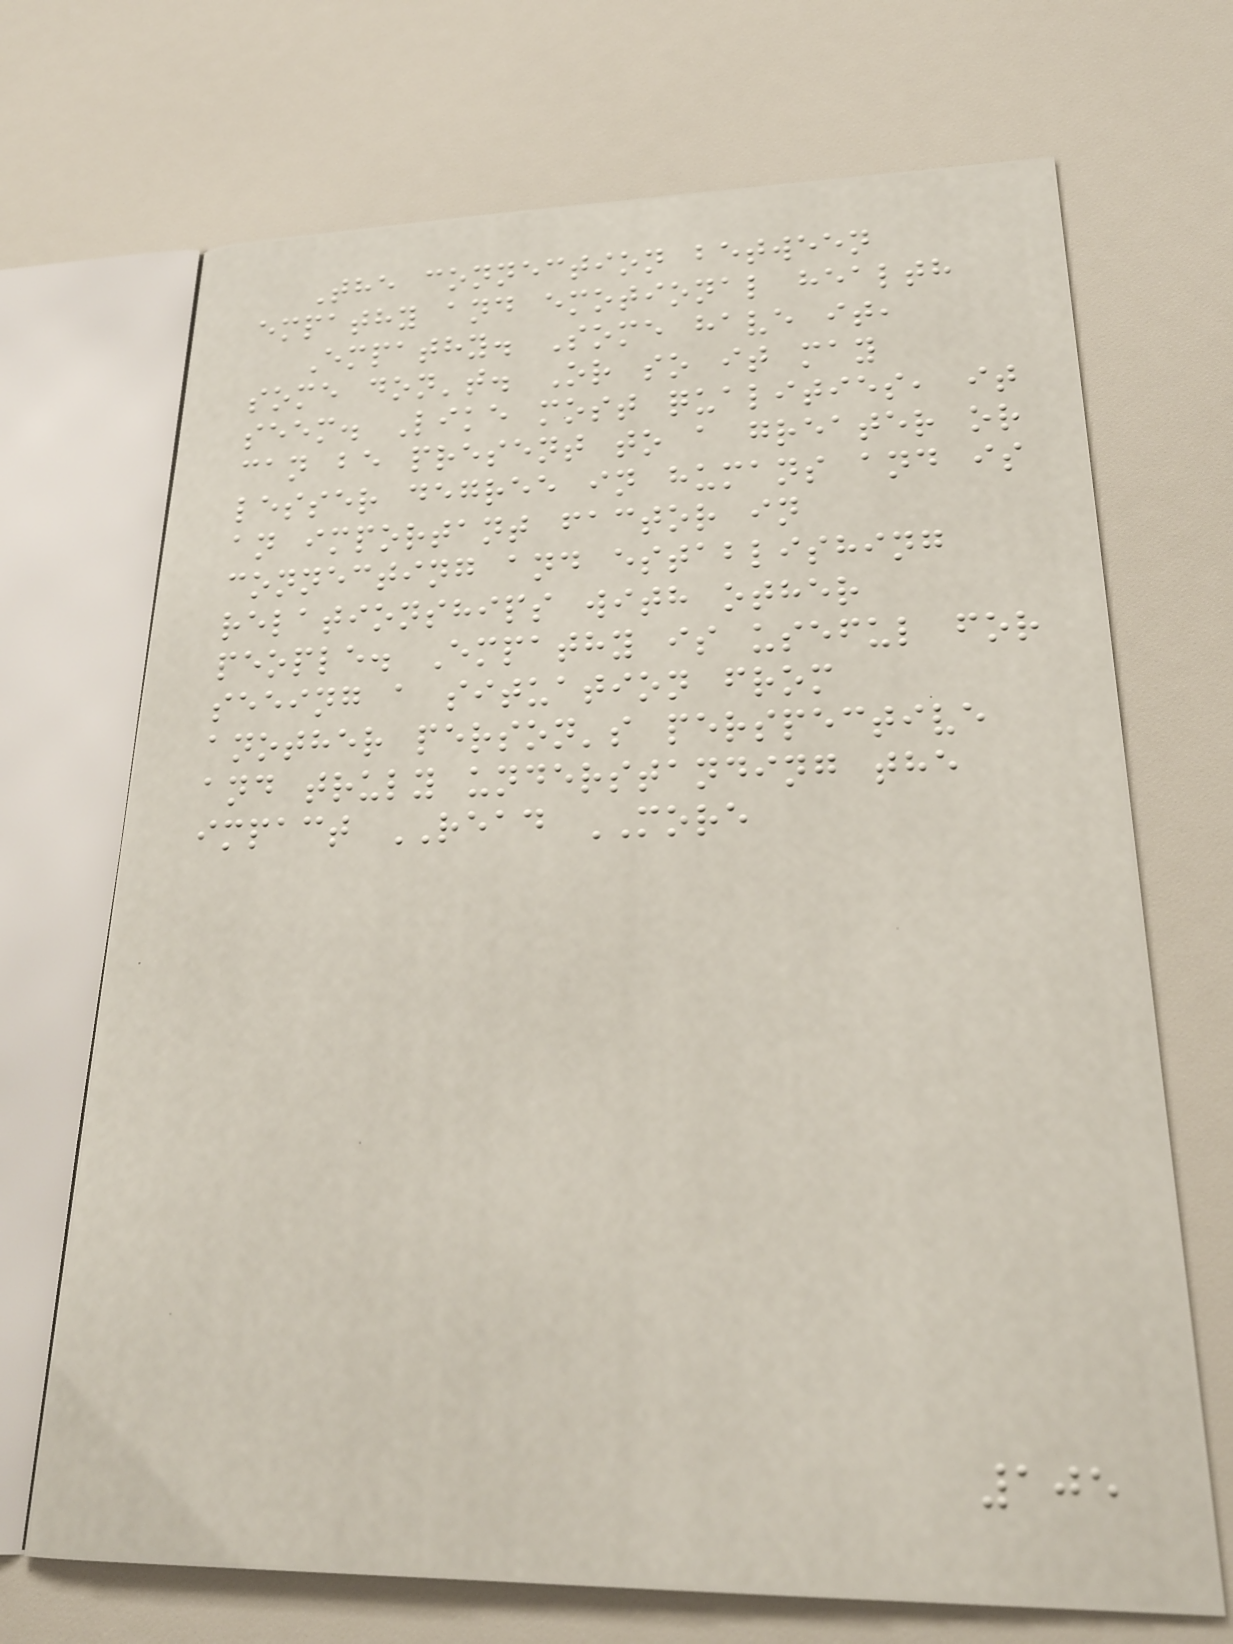The connection between
empathy and emotional health
Empathy. Some have it,
some don't. Or so it may
seem. Like most qualities, it
can be present to a greater or
lesser degree in humans and is
an important factor in
connecting and establishing
relationships with other
people. Empathy is useful for
seeing a situation from
another person's perspective
and truly understanding the
impact READ MORE
105
